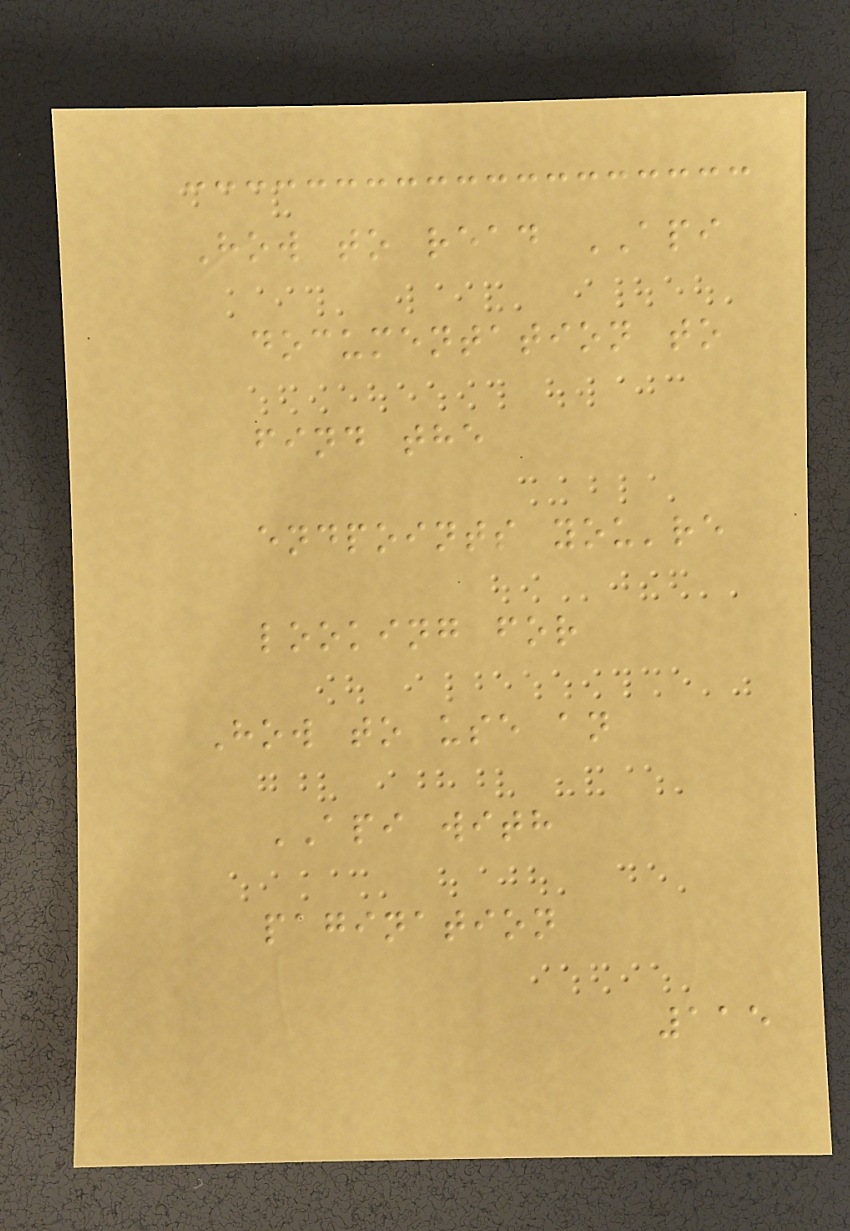How to read API
documentation to
find the
endpoints you're
looking for
How to use an
API with
pagination
115
